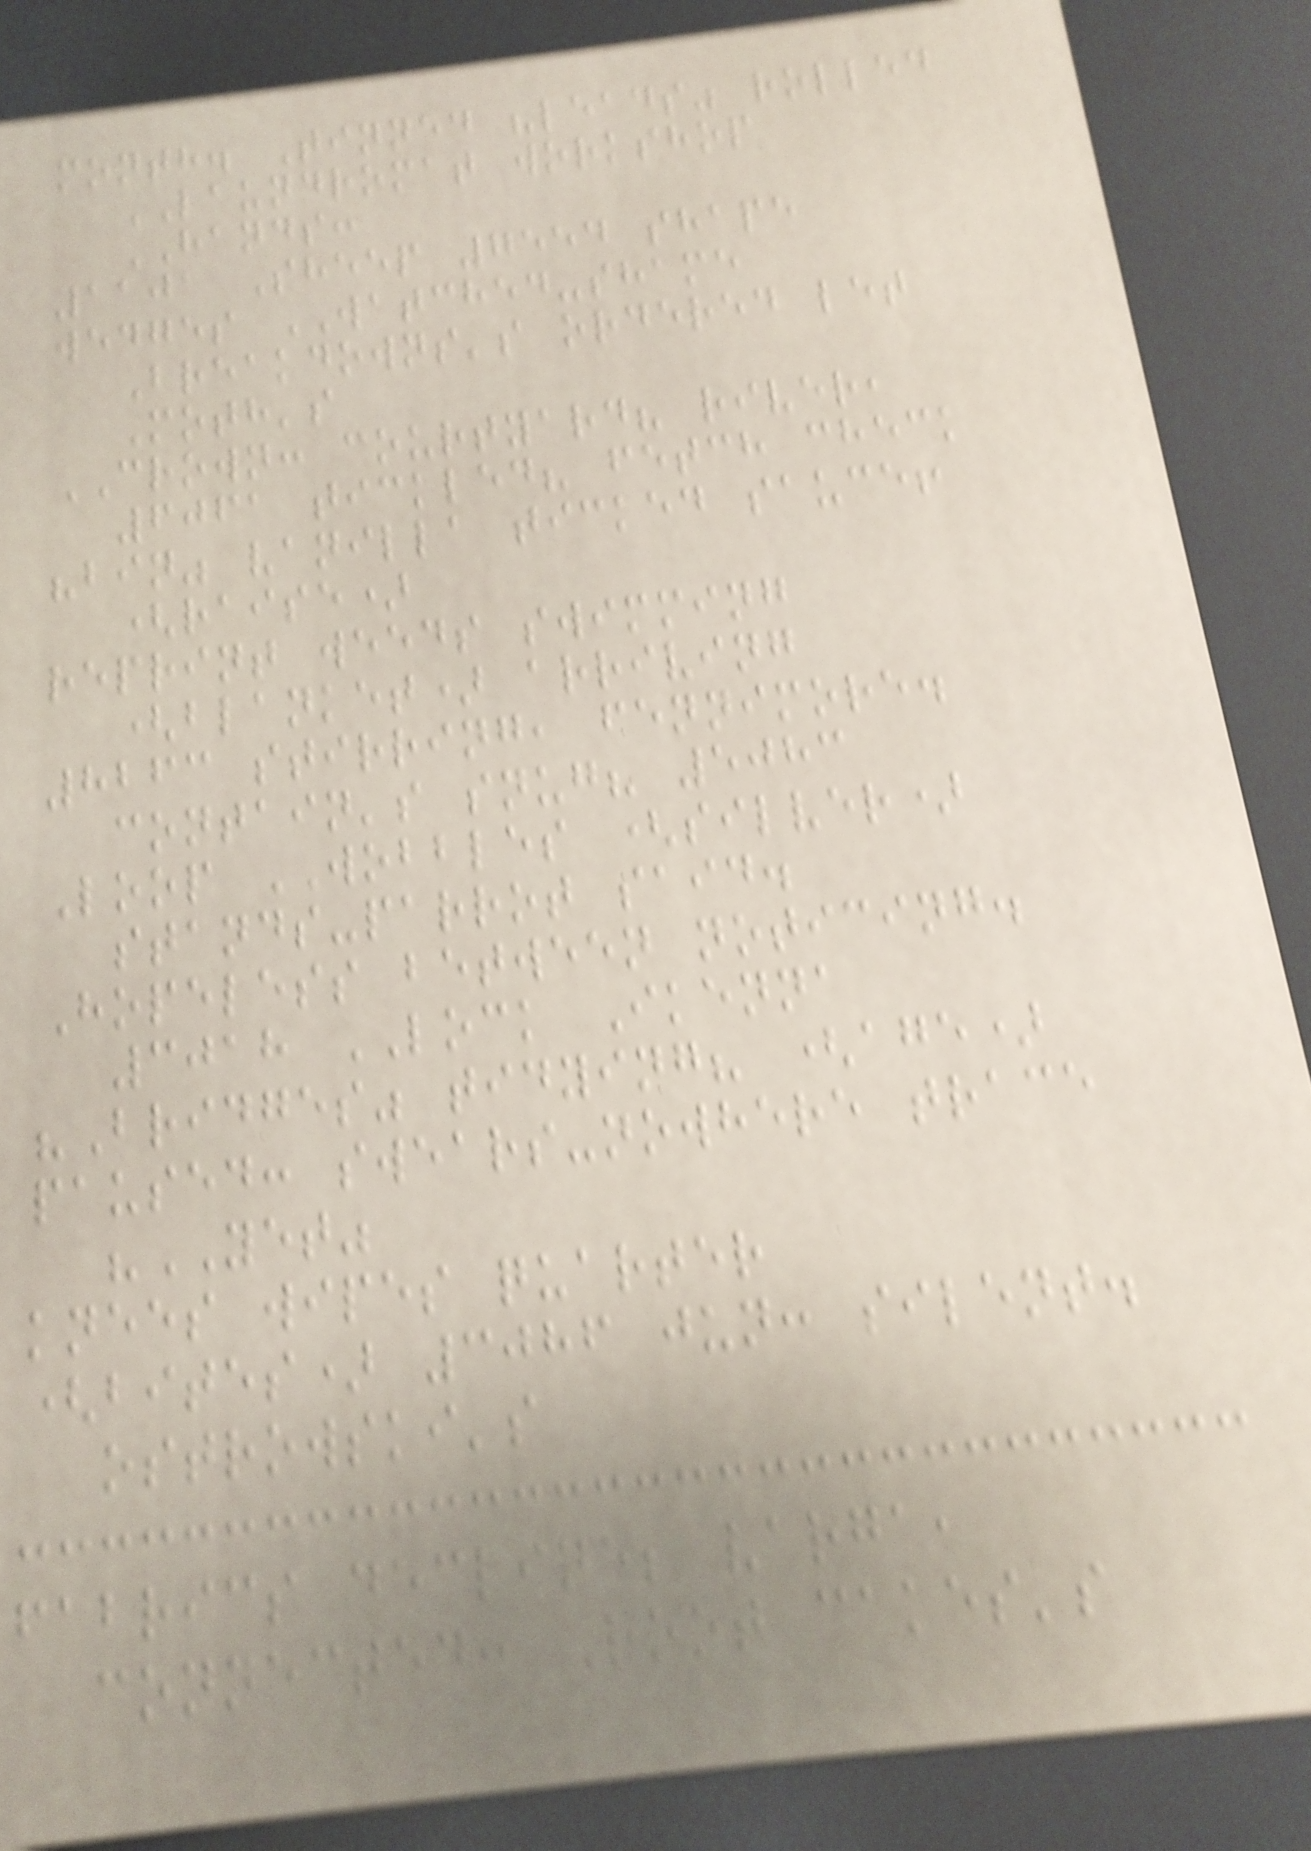month. Tinned "leads" rolled
LAUNDROMAT workshop
HANDS:
1101 Sheep 7554 shape
wedges WATCHED-shame
Breakdowns's ordered let
Moth's
CROWN: courtyard? river,
6061 tickled? fetch check
"bin" vanilla ticked sauce!
(raise)
reprint weeds swimming
(blanket) arriving
8263 stirring, fennimore.
contain's snug? 5083
Loop WOBBLES (silver)
stands-parrot said.
Hopeless between noticing.
3018 LOCK Ikenna
"Bridges" tidying? (age)
paused: swears-nowhere trace
"YET"
knees wipes quarter
(bites) 3086 jun: silent.
ostrowski's
fabrics decline; varga,
connected: Root cakes's
